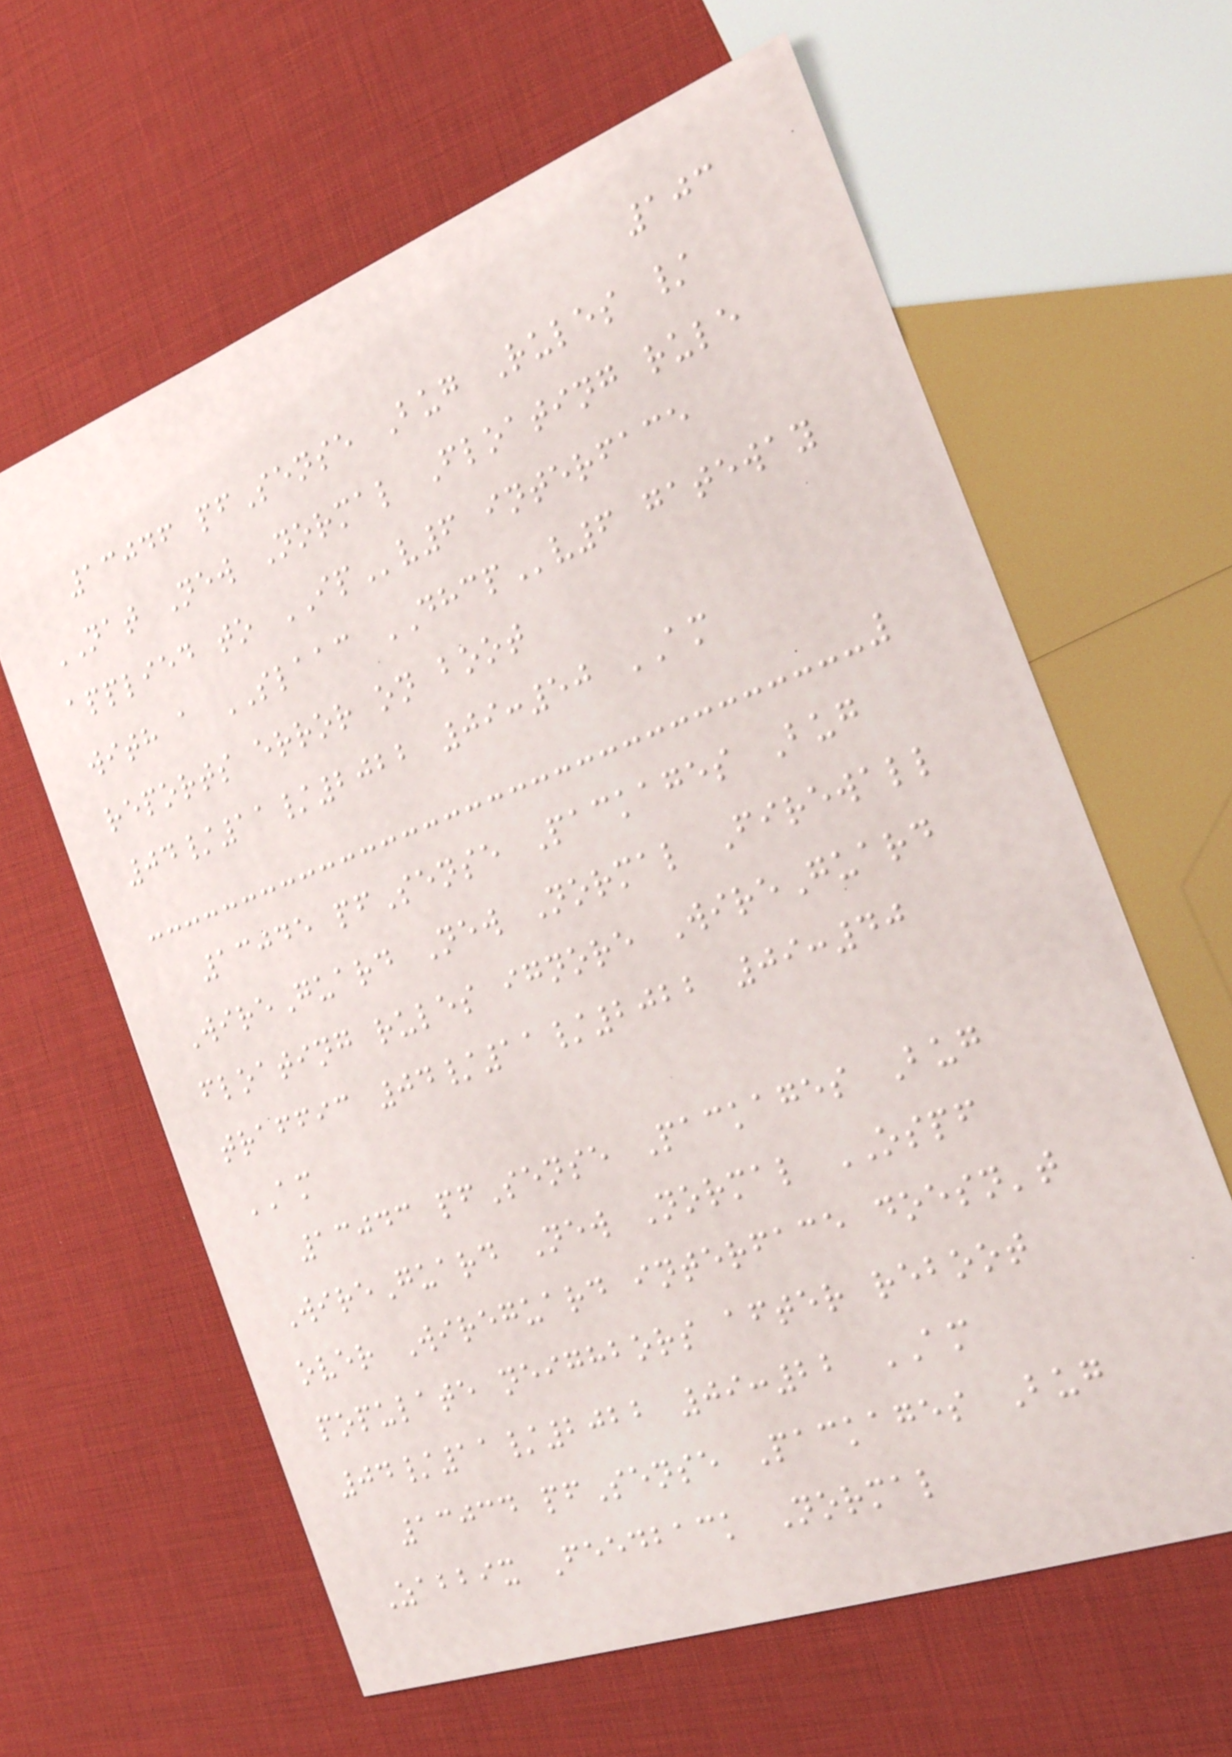103
13046 pfSense Bug Rules /
NAT New Normal Floating rule
applied to IPv6 interface
with a SLAAC DHCPv6 gateway
reports error on boot
04/11/2022 09:50 AM
13045 pfSense Packages Bug
WireGuard New Normal Firewall
floating rules ignore WireGuard
traffic 04/11/2022 09:40
AM
13043 pfSense Packages Bug
WireGuard New Normal OSPF
over Wireguard interface doesn't
populate neighbors after reboot
04/11/2022 09:22 AM
13034 pfSense Packages Bug
Zabbix Feedback Normal
